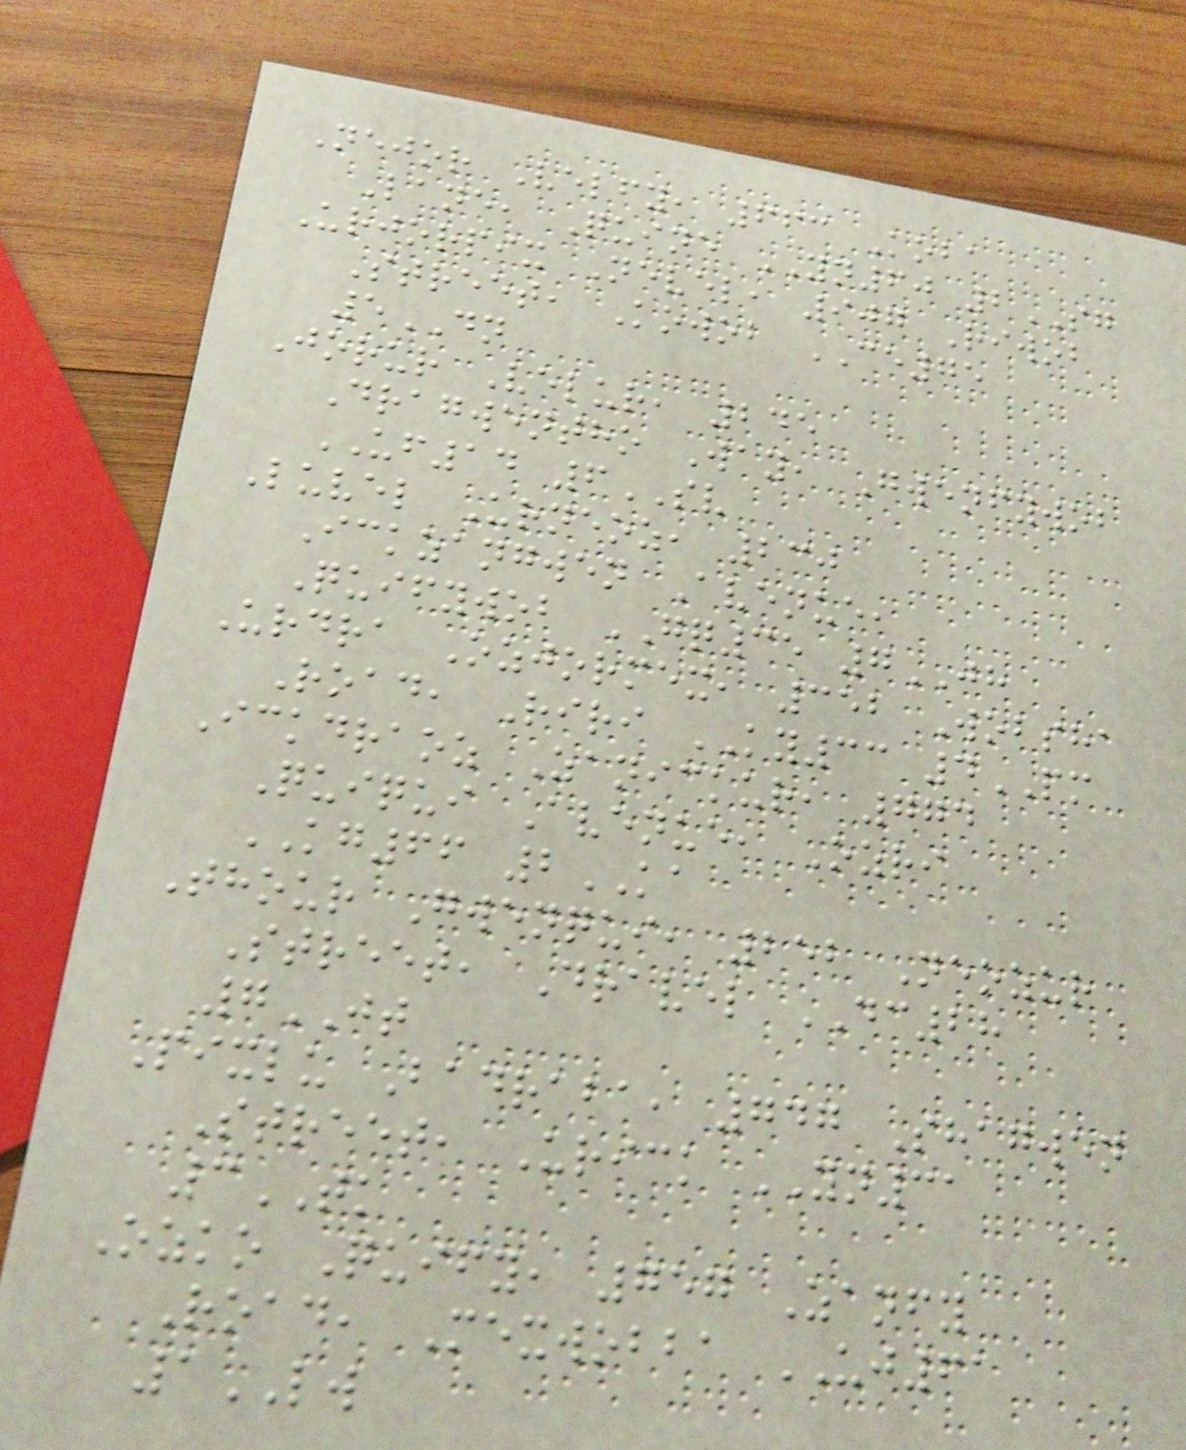Nejor Velfy, 663 Koba
Lane, Quine YN60 2SG
Urjorpix Nevel, 907 Riwob
Street, Kowob CE75
5DN
Jorur Velur, 245
Dragwentho Way, Gwenfywob
UF14 6SV
Luvel Urneoz, 230
Ickzangwen Avenue,
Quifywob GQ35 7JH
Urdra Ozjormex, 352 Wobsha
Road, Riri KY33 4PM
Ickdraoz Zanickur, 774
Quiqui Avenue, Ozri
KG66 2KA
Thour Gwenqui, 252 Neozur
Street, Dravel DC28
7JT
Pixlu Badraba, 747 Shagwen
Street, Urick YN31
3TK
Ozko Quify, 757 Zanfy
Road, Mexwobba UJ61
1LW
